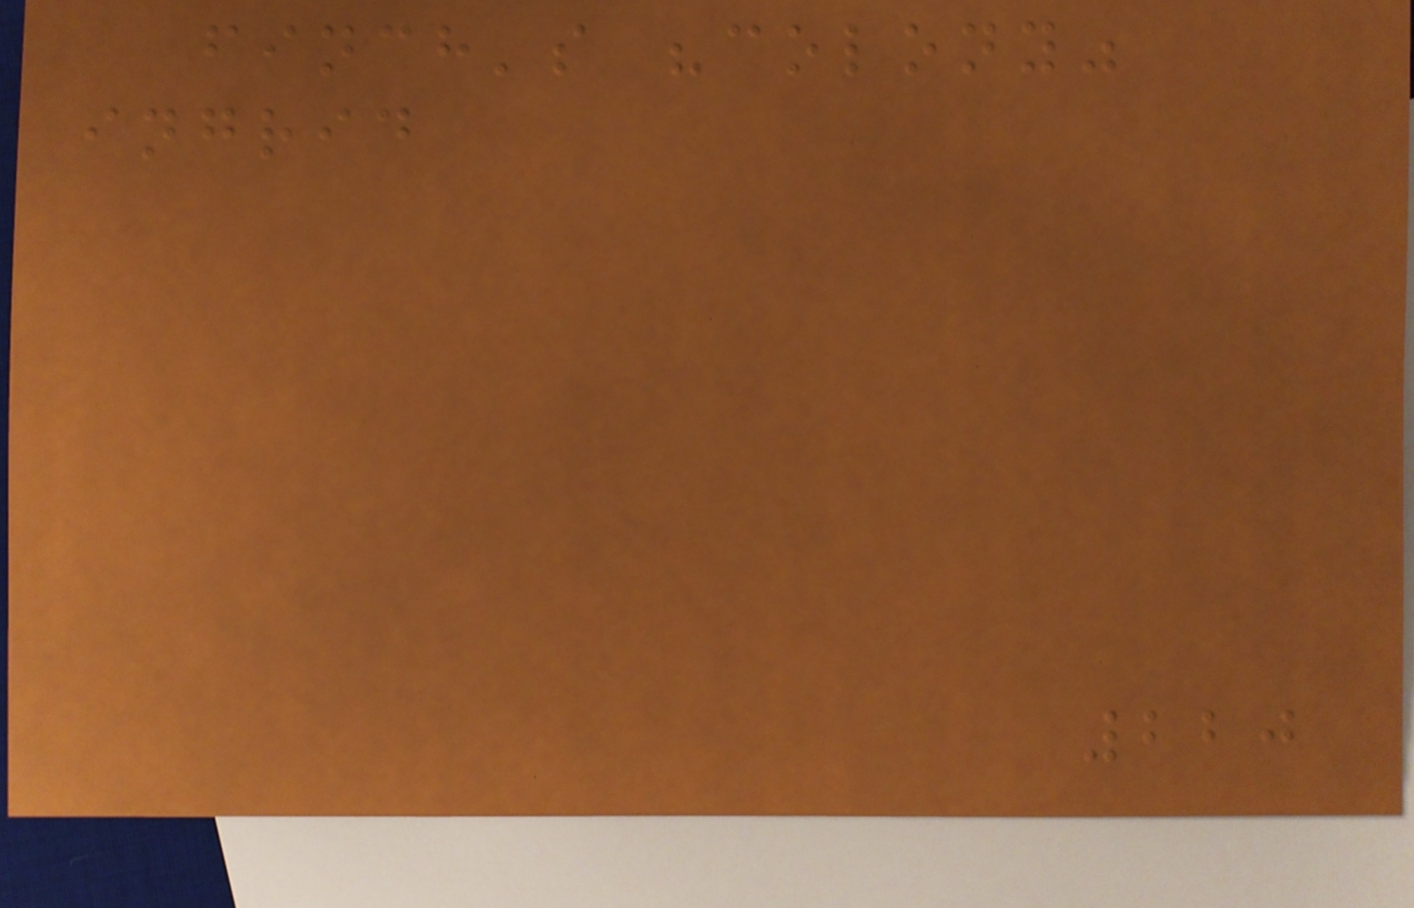finch's "colony"
ingrid
220
